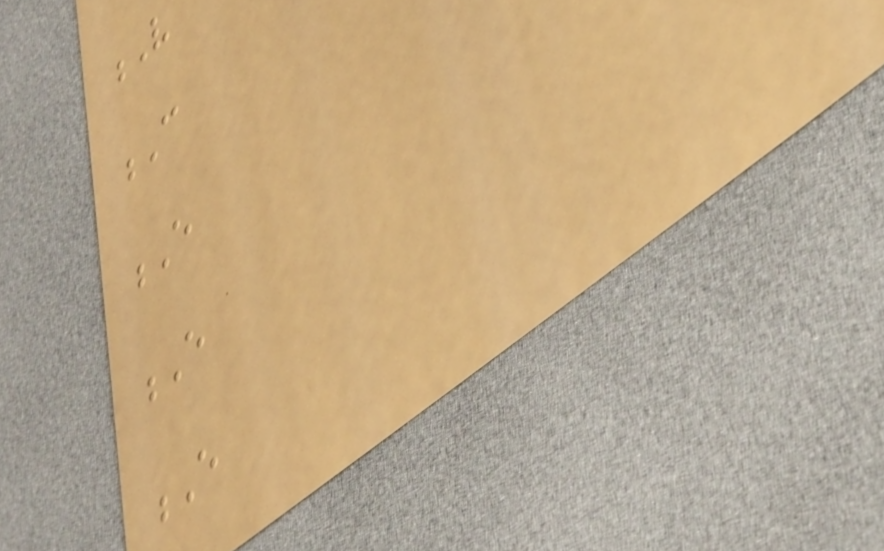V
C
E
E
E
